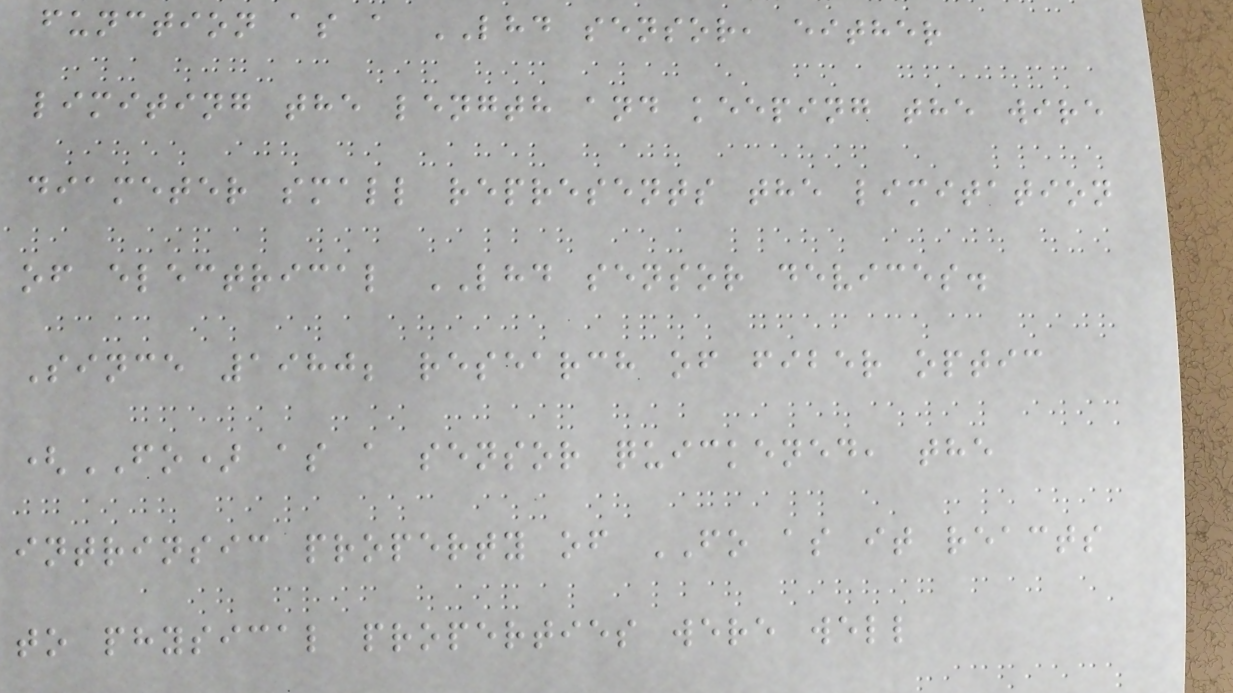function as a LHD sensor, either
limiting the length and keeping the wire
diameter small represents the limitation
of electrical LHD sensor devices.
Since 1980; research of fiber optic
(FO) as a sensor quickened, the
intrinsic property of FO as it reacts
to physical properties were well
